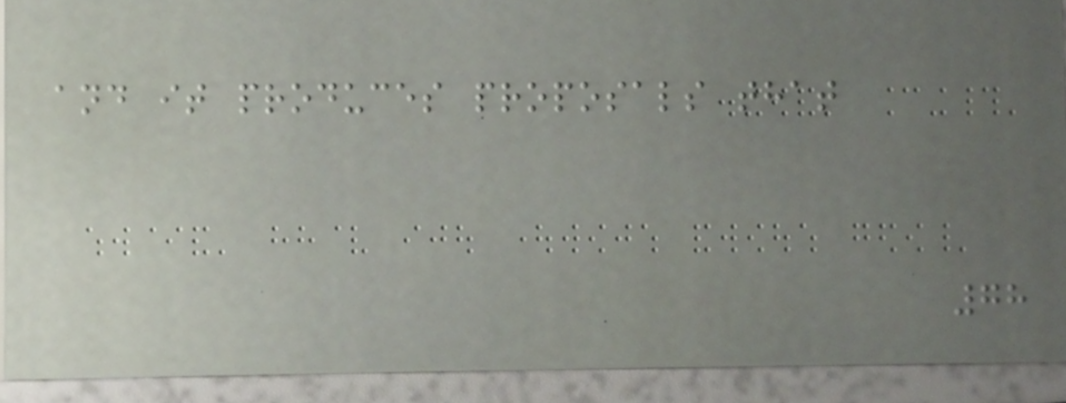and it produces proposals that
78
